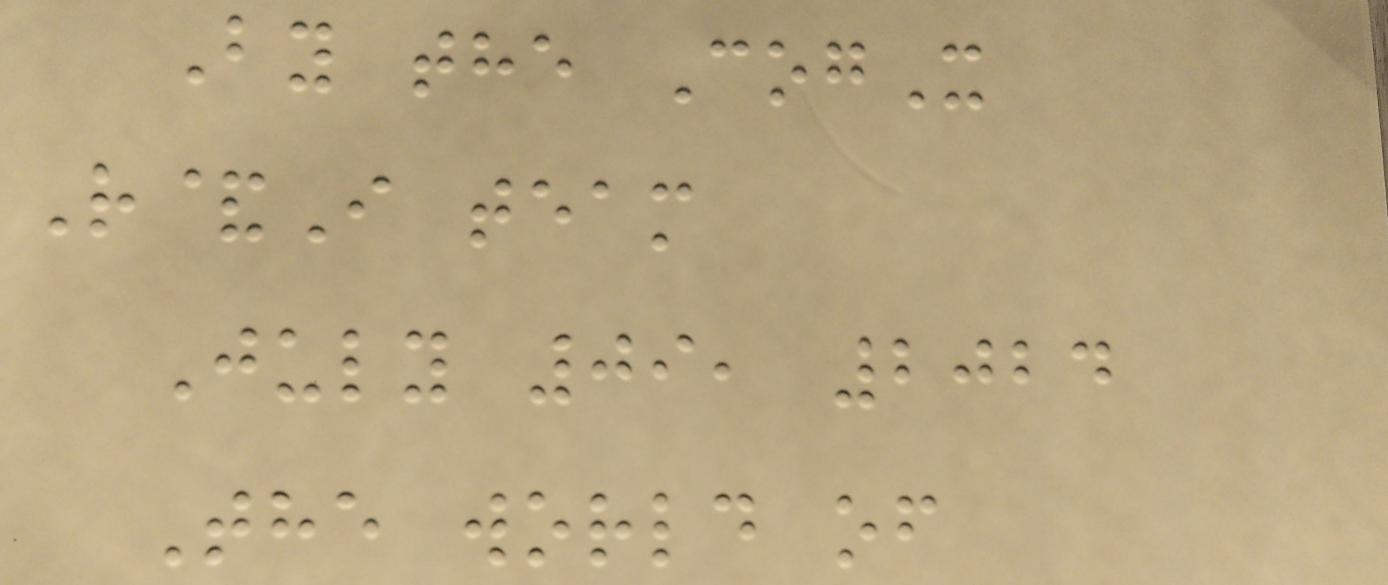By the CogX
R&I team
July 09, 2024
The world of
